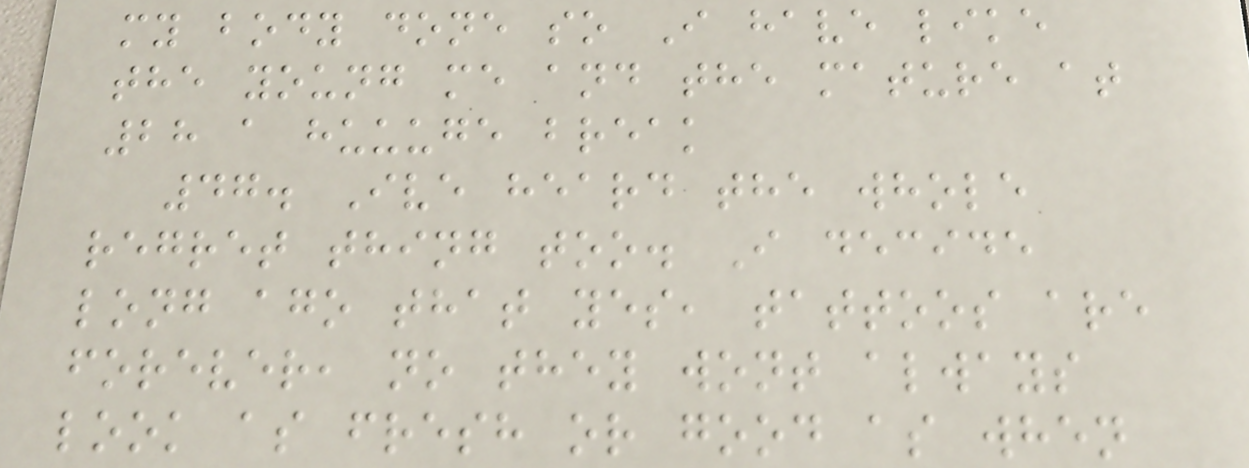my body done so I have like
the young me and the mature at
28 a huuuge break
47. Ive heard the whole
regret thing too. I decide
long ago that yes, tattoos are
forever, no they wont always
look as fresh or good as when
